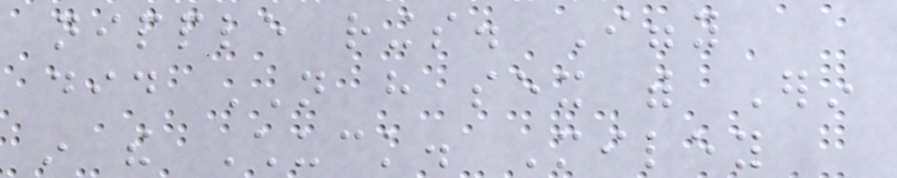nipple rings. Iggy
did NOT have sex with Erin
in the Chuck. Miley
